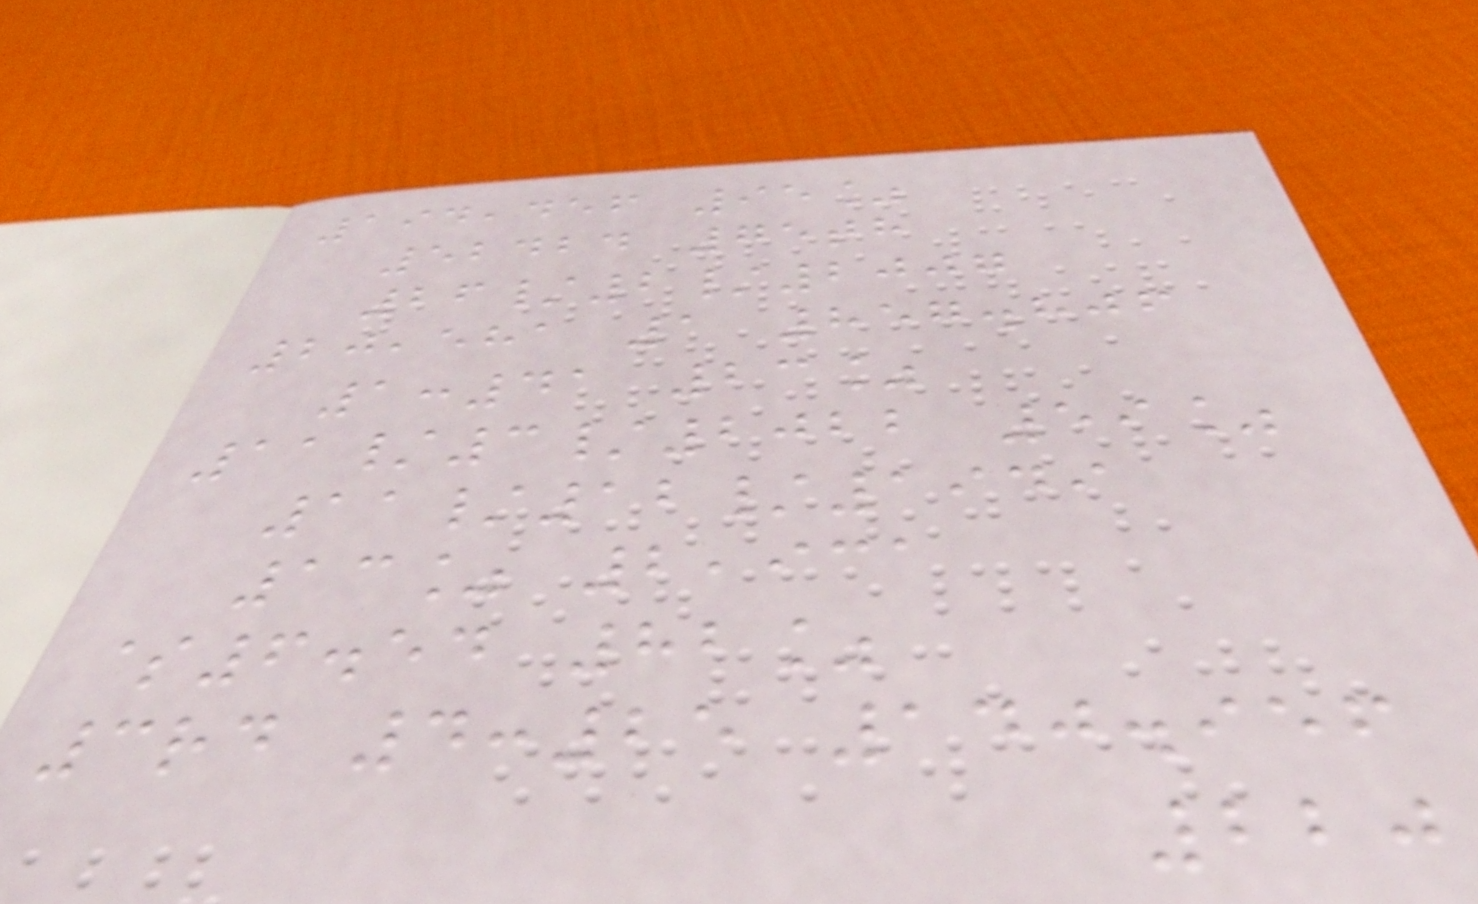194,456 95%
52424 75th
26/2/2007
20,581 1 857.806
1:41 23%
11/3/2022 59%
11/12/1949
13% 2,931
$6.54 82%
3rd 4:25 140.956
220
